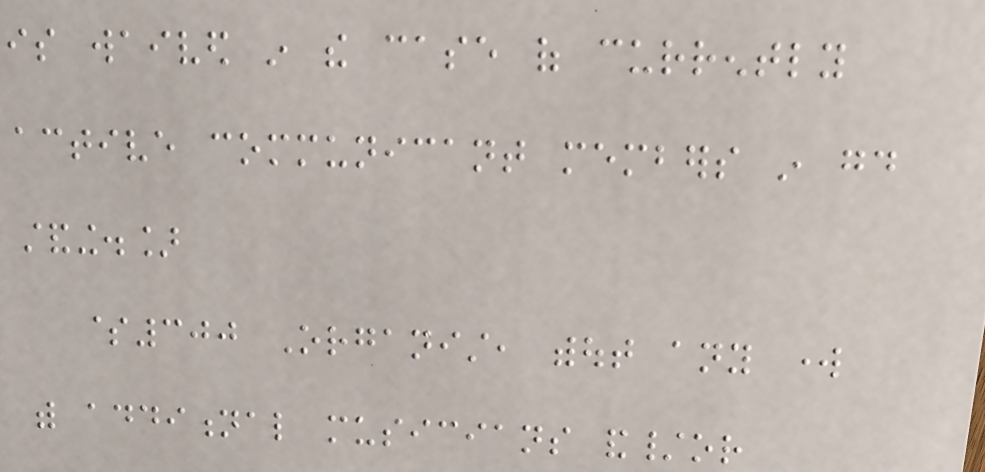is waived in the case of currently
active communicant members in good
standing.]
$300 Organist, without any work
with additional musicians and/or
